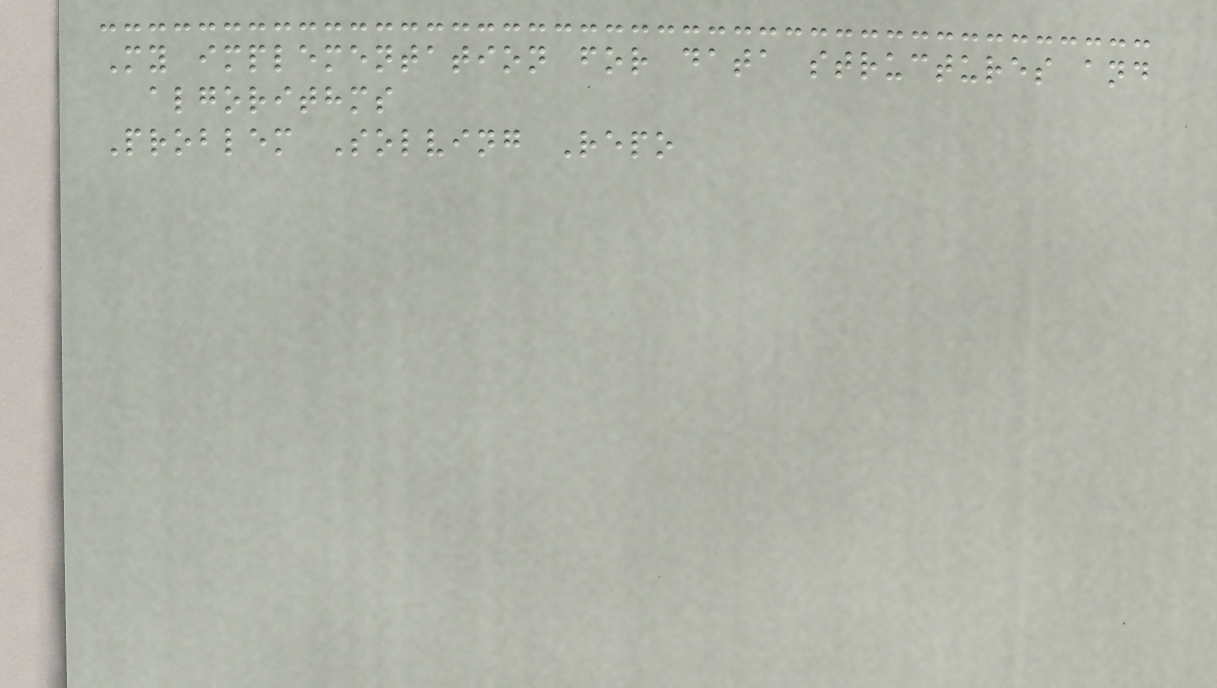My implementation for data structures and
algorithms
Problem Solving Repo
